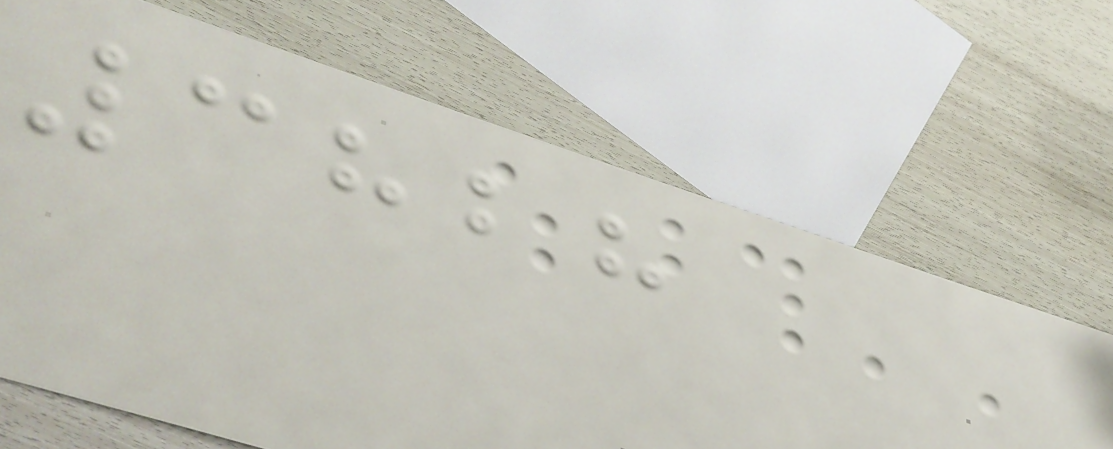3828
